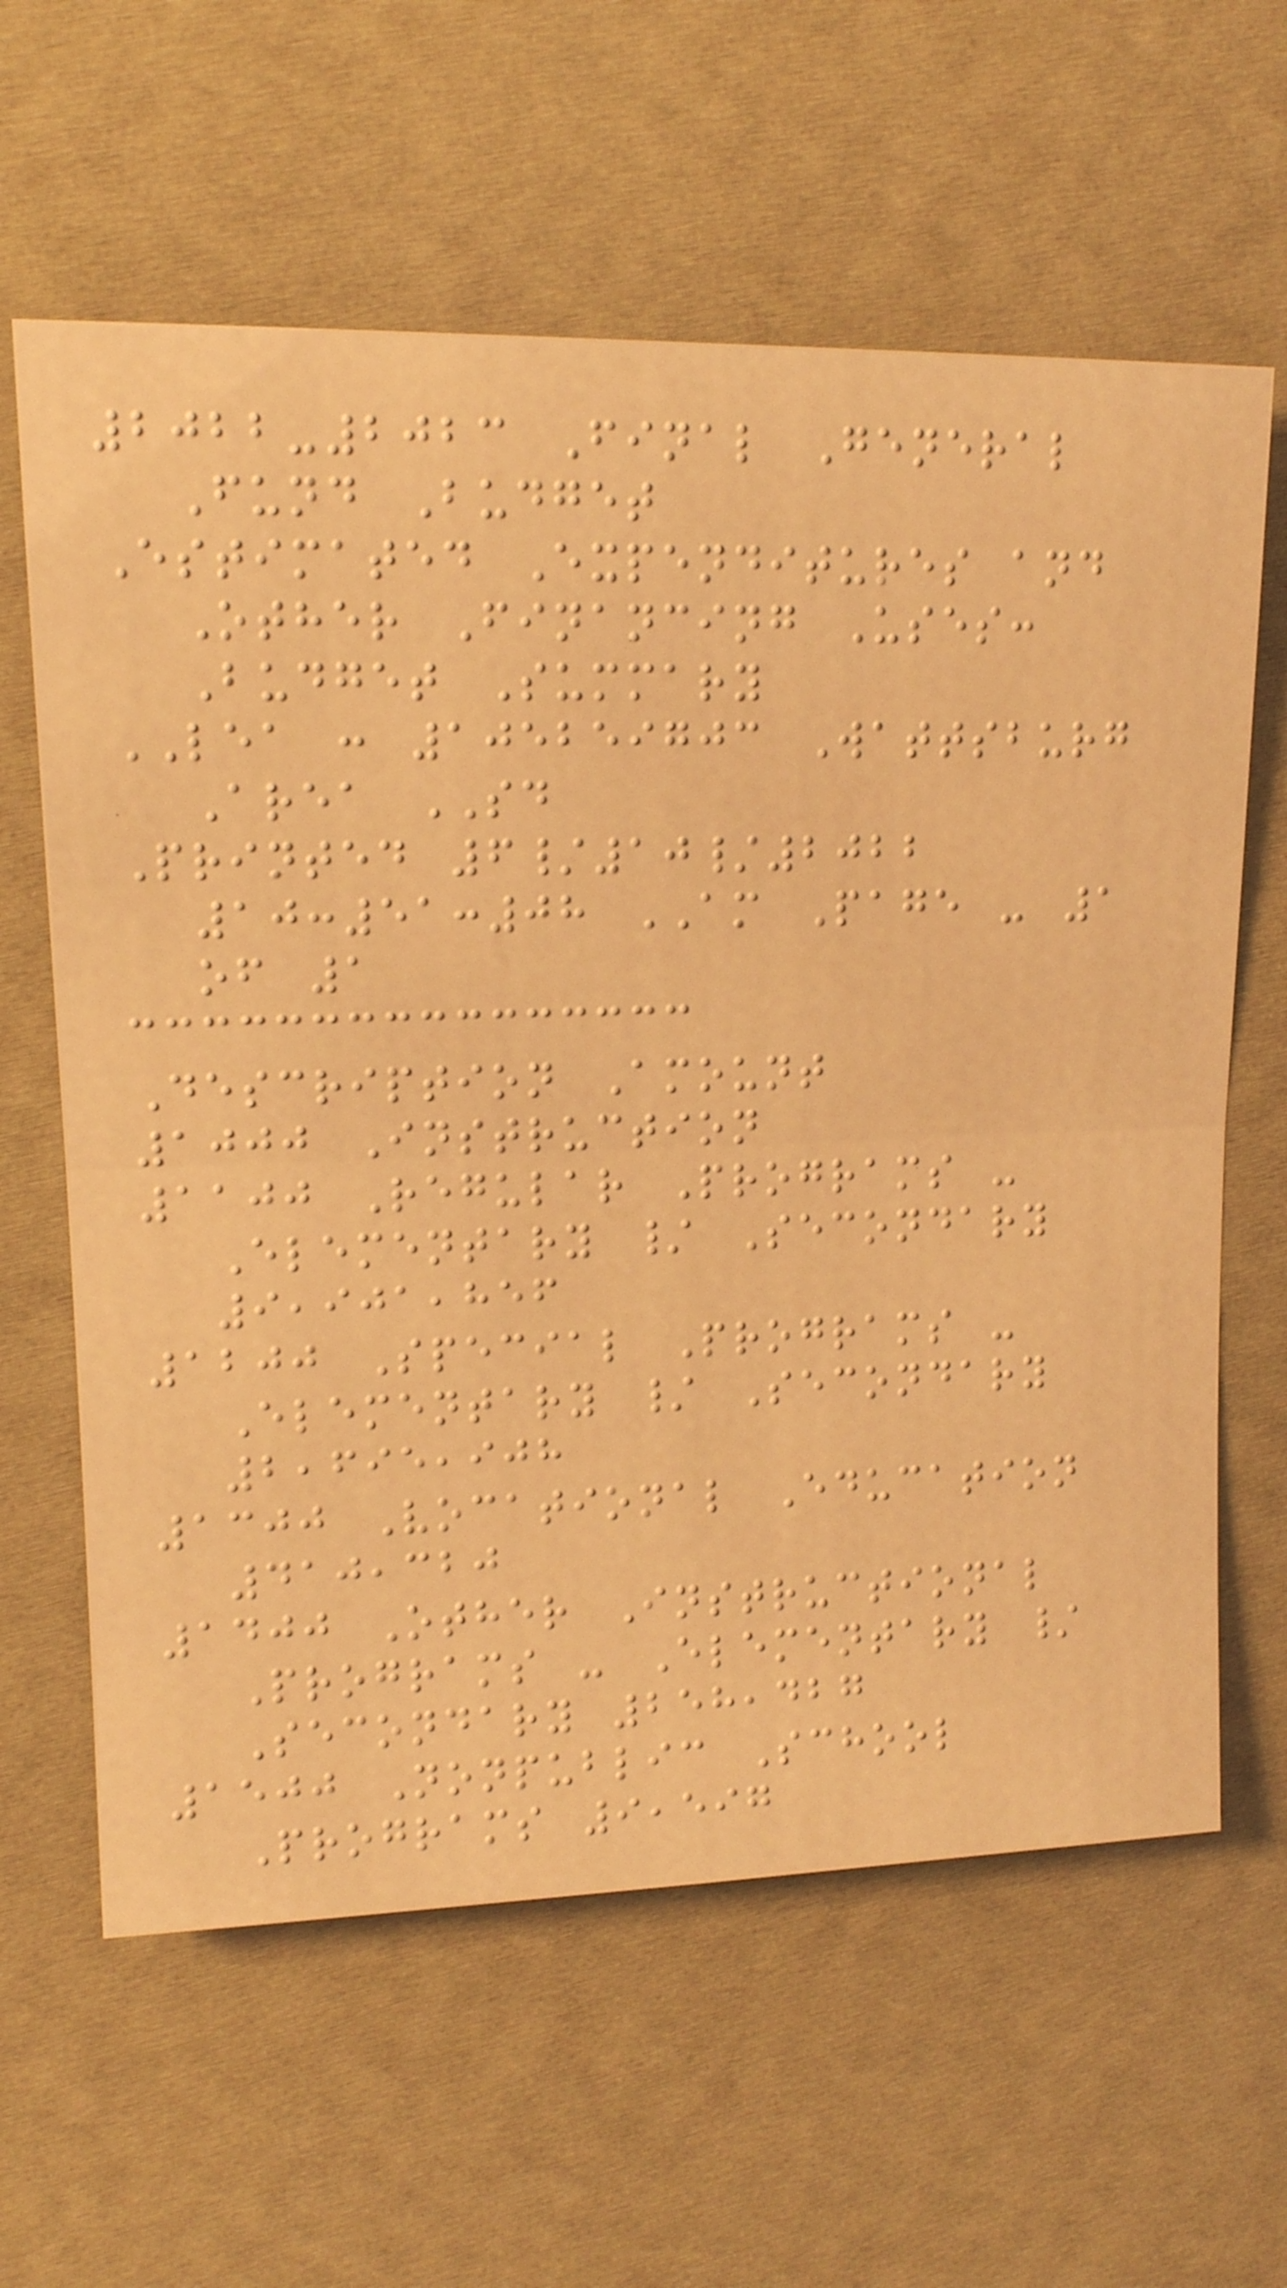2022-2023 Final General
Fund Budget
Estimated Expenditures and
Other Financing Uses:
Budget Summary
LEA : 105259703 Wattsburg
Area SD
Printed 6/10/2022
10:51:08 AM Page - 1
of 1
Description Amount
1000 Instruction
1100 Regular Programs -
Elementary / Secondary
9,901,856
1200 Special Programs -
Elementary / Secondary
2,695,908
1300 Vocational Education
410,320
1400 Other Instructional
Programs - Elementary /
Secondary 258,427
1500 Nonpublic School
Programs 9,597
